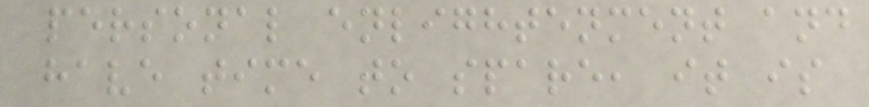personal enlightenment and
have time to spare, it is
